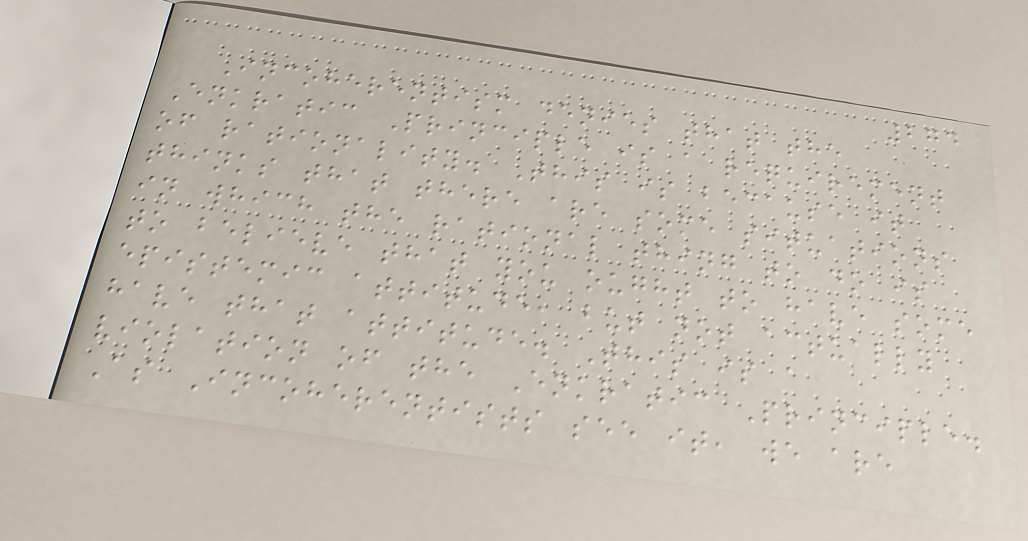274
Incoherentism denies that the
Enkratic Principle is a requirement
of rationality. This is because it
thinks that there are some situations
in which the rational thing to do is
to believe that you ought to have some
epistemic attitude, but not actually
have that attitude. This is a
violation of the Enkratic Principle.
As Incoherentists see it, we are
